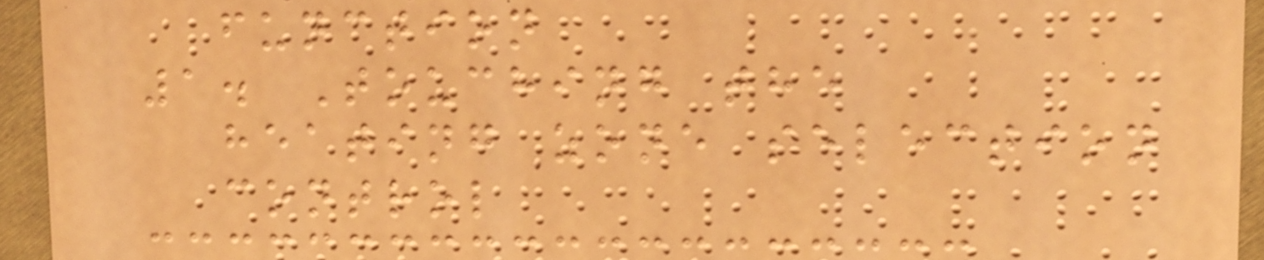function
1. Touching the
heating zone selection
control
